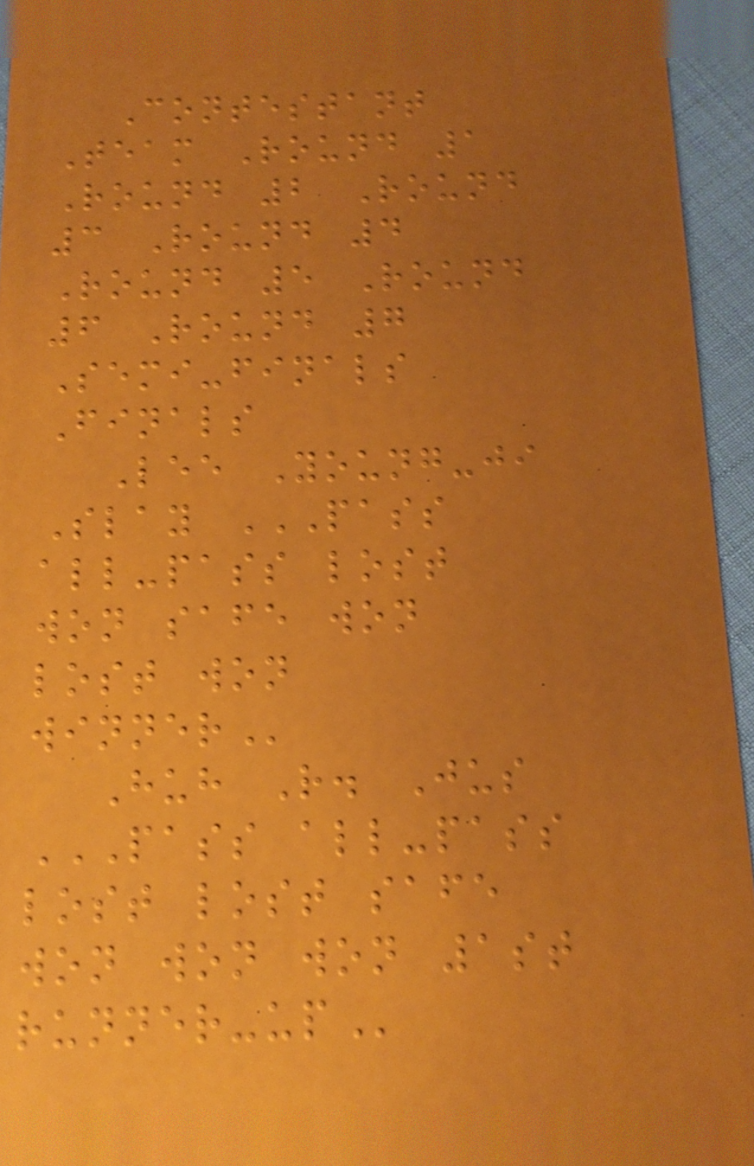Contestant
Team Round 1
Round 2 Round
3 Round 4
Round 5 Round
6 Round 7
Semi-finals
Finals
Lee Young-ji
Slay PASS
ALL-PASS LOST
WON SAFE WON
LOST WON
WINNER
Huh R. Jus
PASS ALL-PASS
LOST LOST SAFE
WON WON WON 1ST
RUNNER-UP
